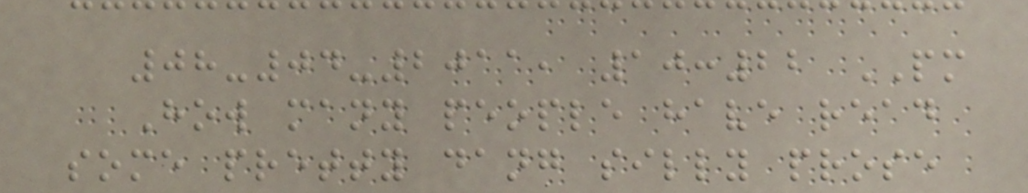08-04-2011, 10:22 PM
How many people have read
some pretty dang silly prose
